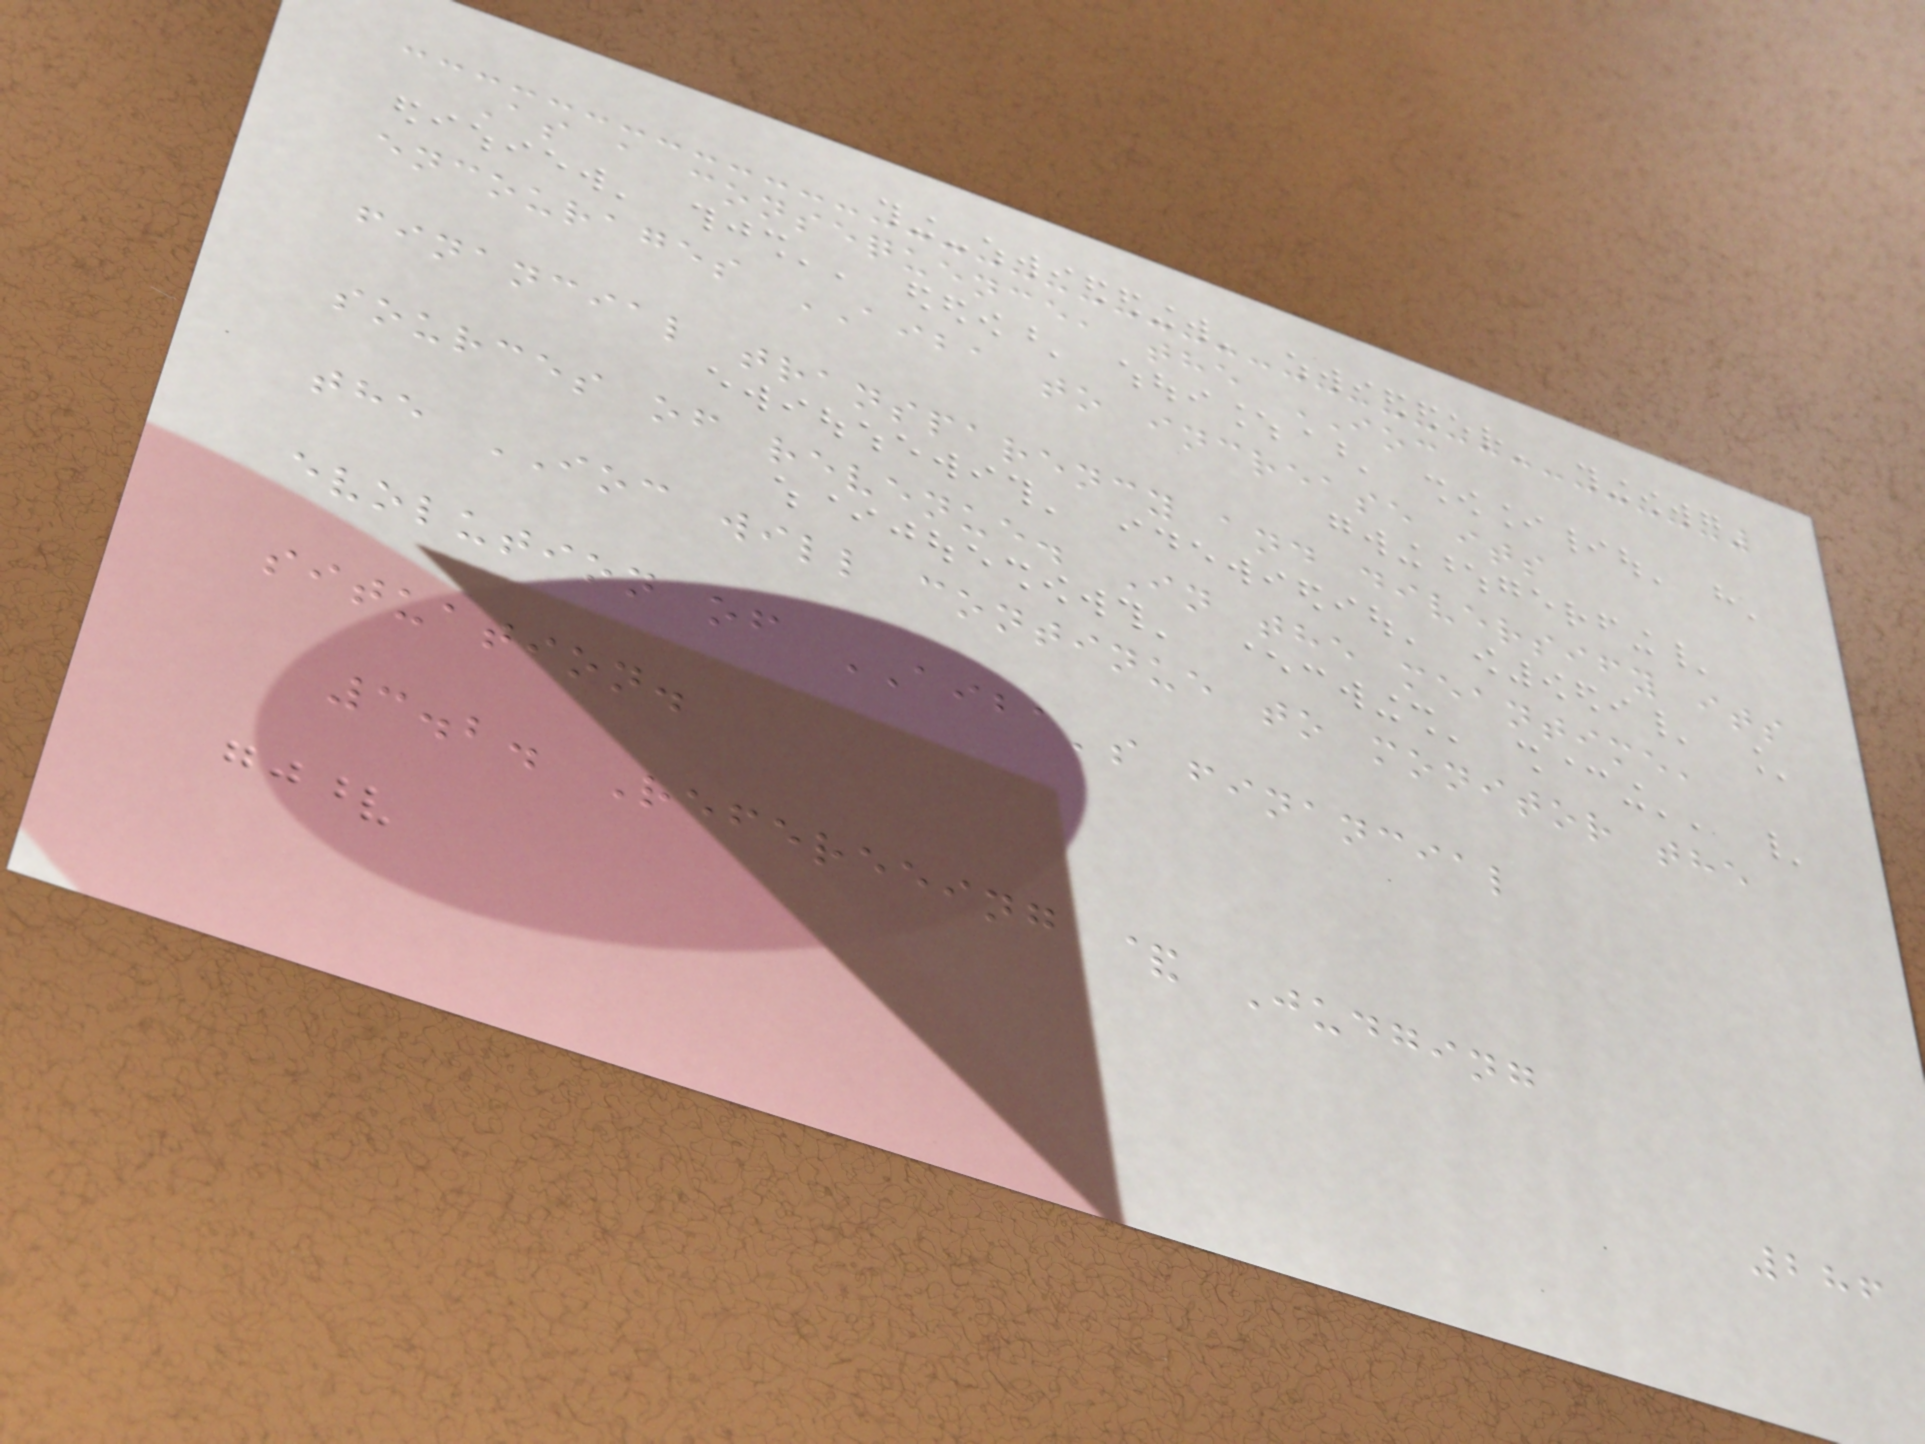As a consequence, the IOC
encourages AIBA to increase its
financial transparency and diversify its
sources of revenue. In the meantime,
the IOC will continue to monitor the
evolution of AIBA's financial
situation.
3.2. Refereeing & Judging
286
